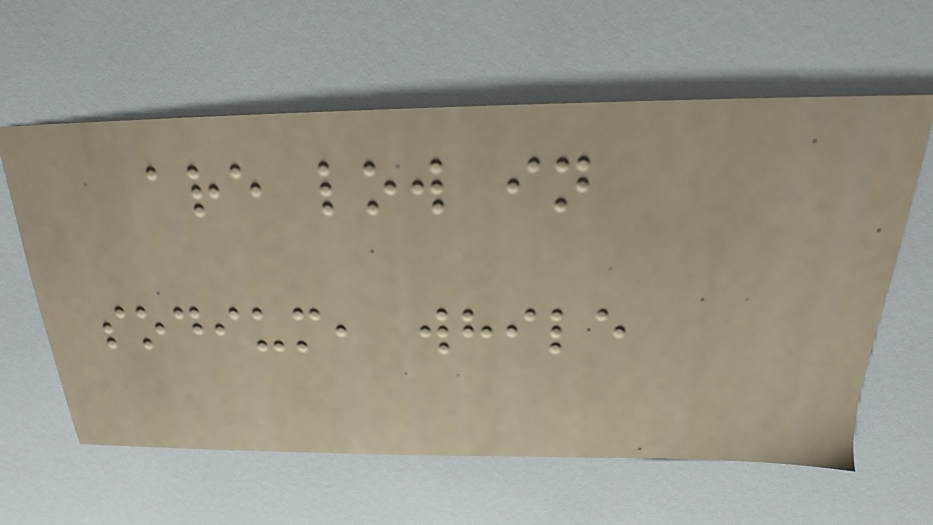are low in
sodium, while
